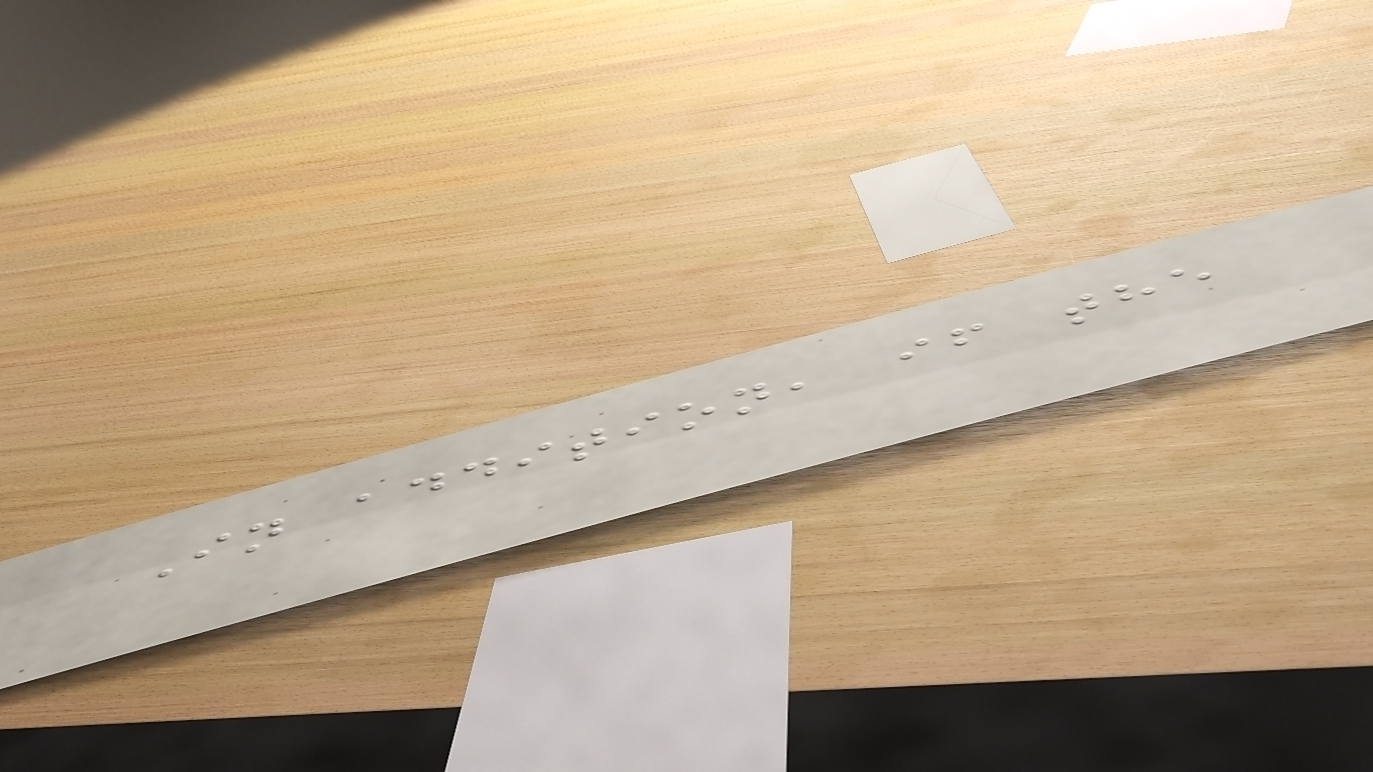In addition, if the
